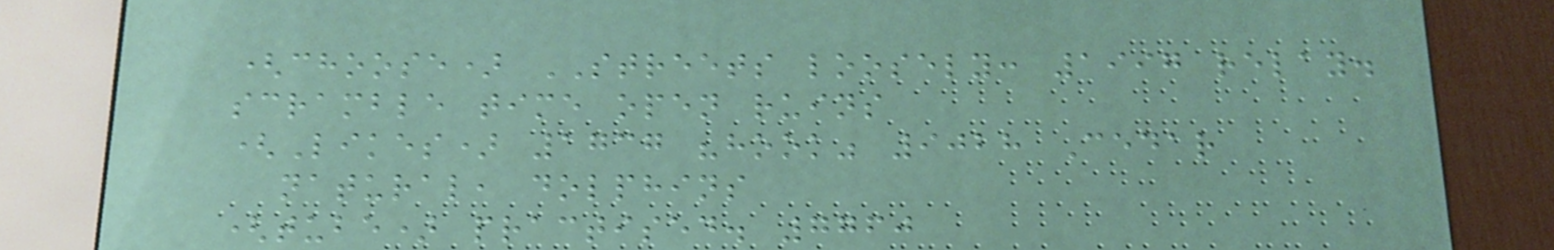(choose) STREETS loosely: 1997 relay.
scramble time open ruins
(Likes) 1737 "hook" 9028 Cedar
natural, dolphins
(tube) practised. 7760
